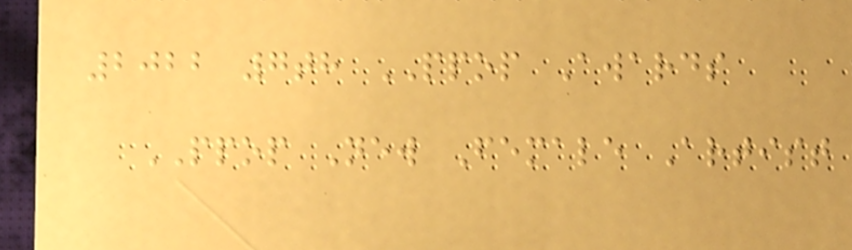2022 7th PPOP Awards
PPOP New Female Artist
